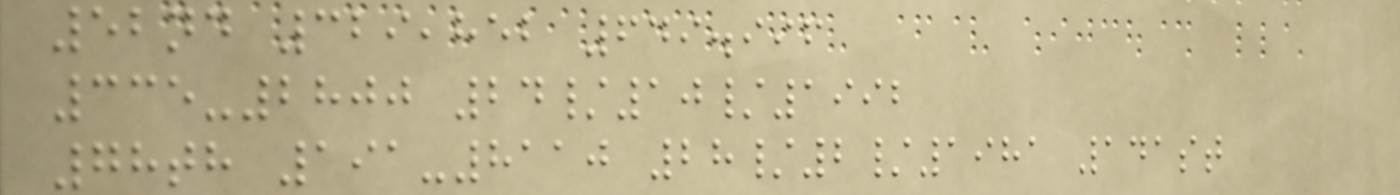52nd 329,852 649.996
335-2800 24/10/1992
78th 191-8110 28/2/1981 141st
